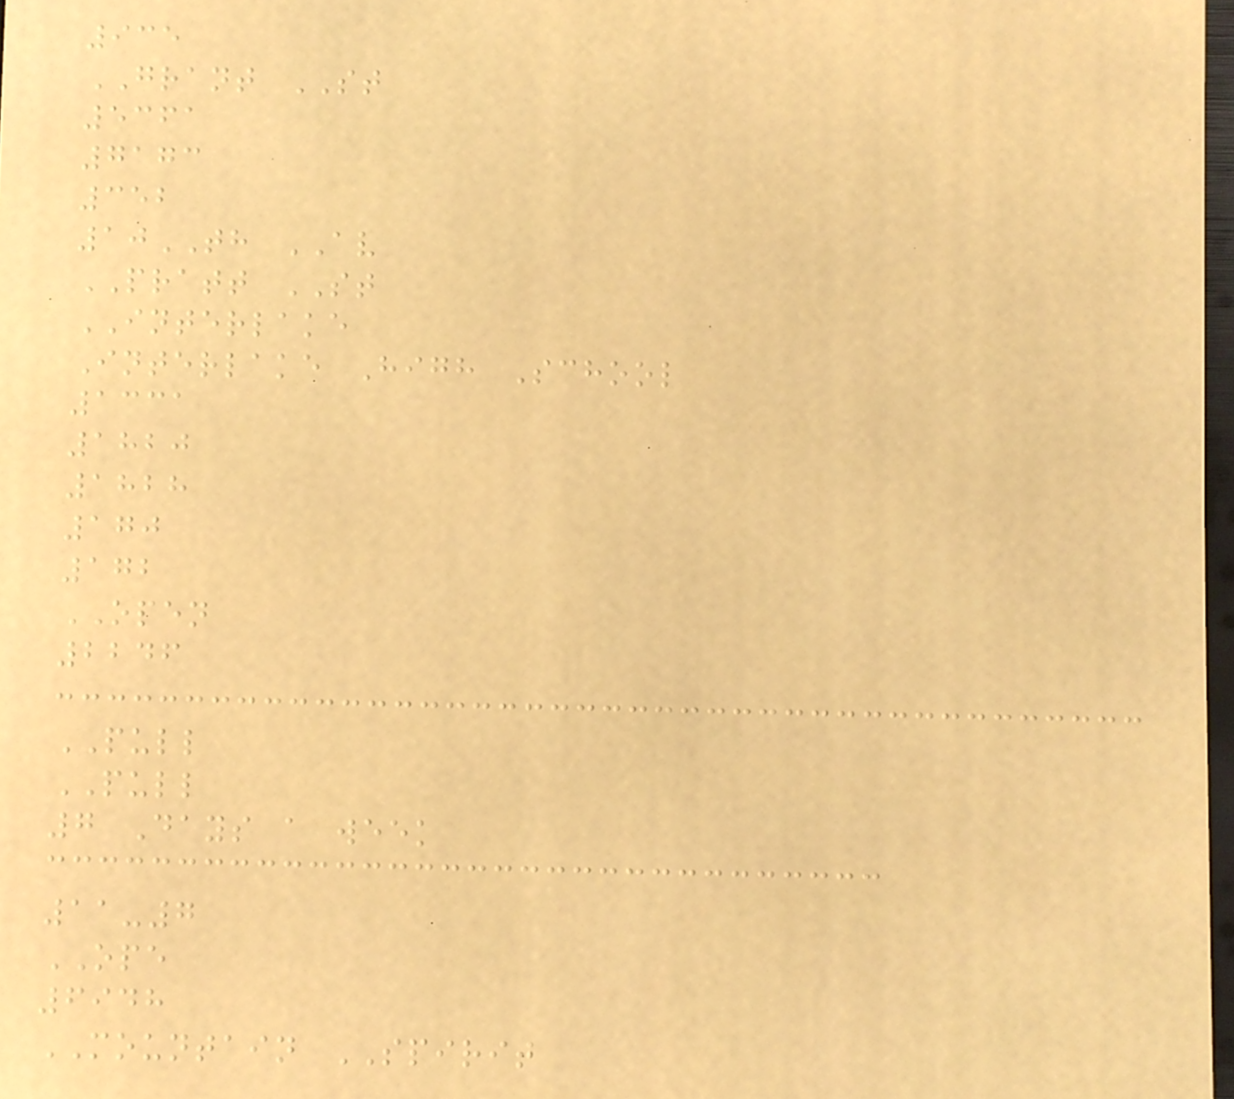935
GRANT ST
5361
7173
352
10TH AV
PRATT ST
INTERLAKE
Interlake High School
1331
1820
1828
170
172
OPEN
2246
PULL
PULL
7 Days a week
11-7
OPE
6948
MOUNTAIN SPIRIT
